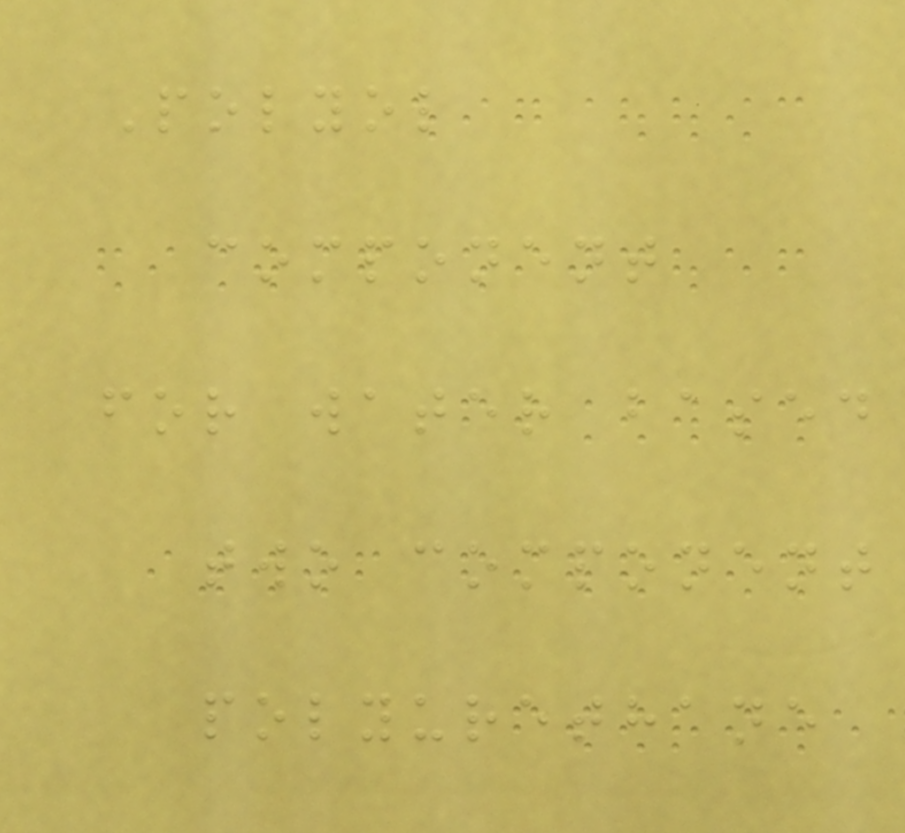Polyol
component
for water based
two component
polyurethane
